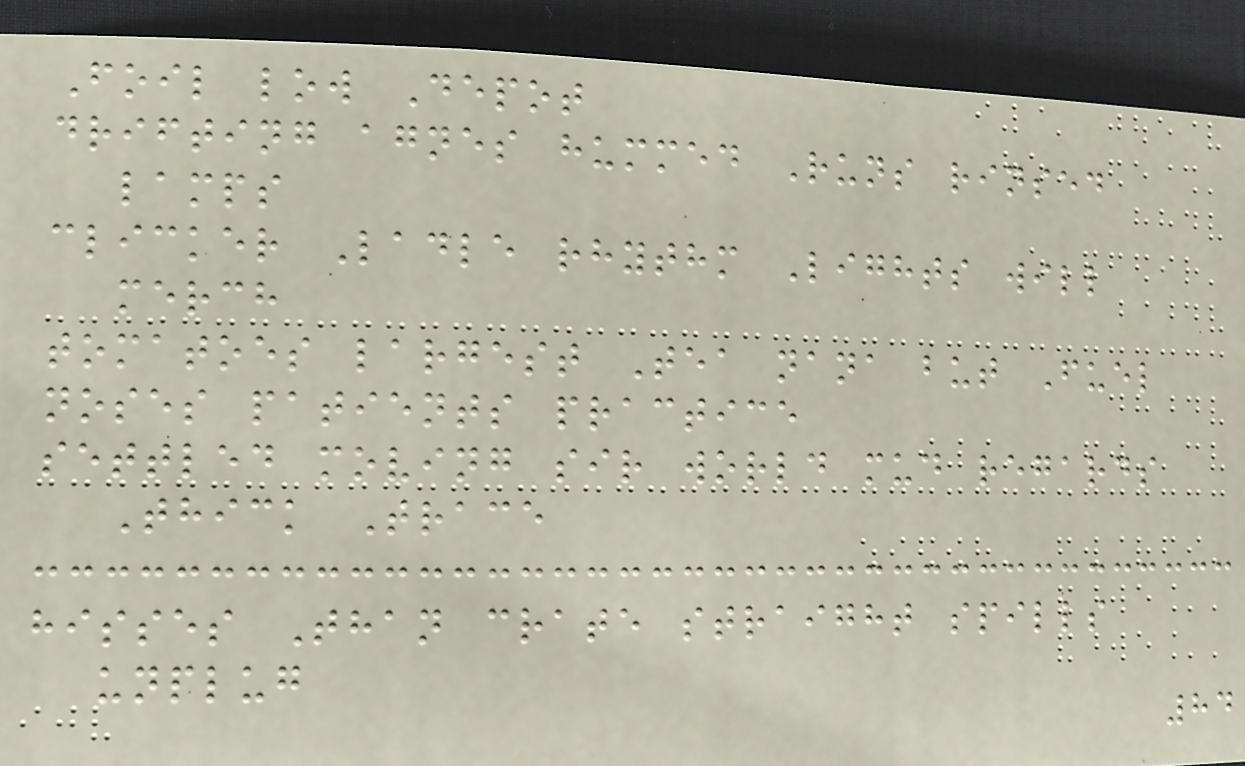Foil low Depot
drifting agnes hummed Runs rinsed
lamps
clicker Ladle rhythm Lights will
merch
tomatoes largest Tea nana but Fuel
noses patients practice
settled moving sir world mud regards
Thick Trace
hisses Than crate straight spills
unplug
84
